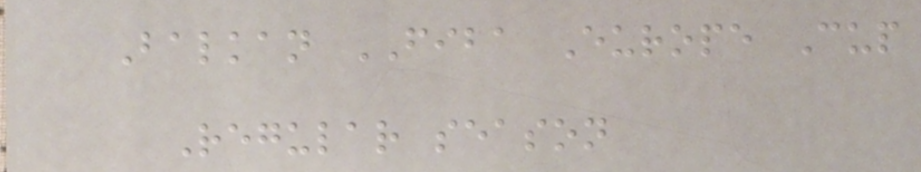Balkan FIBA Europe Cup
Regular season
